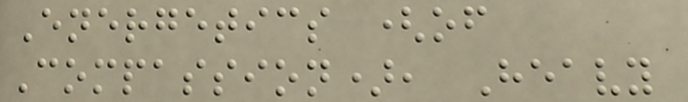Energetics (of
Compassion), Heavy
